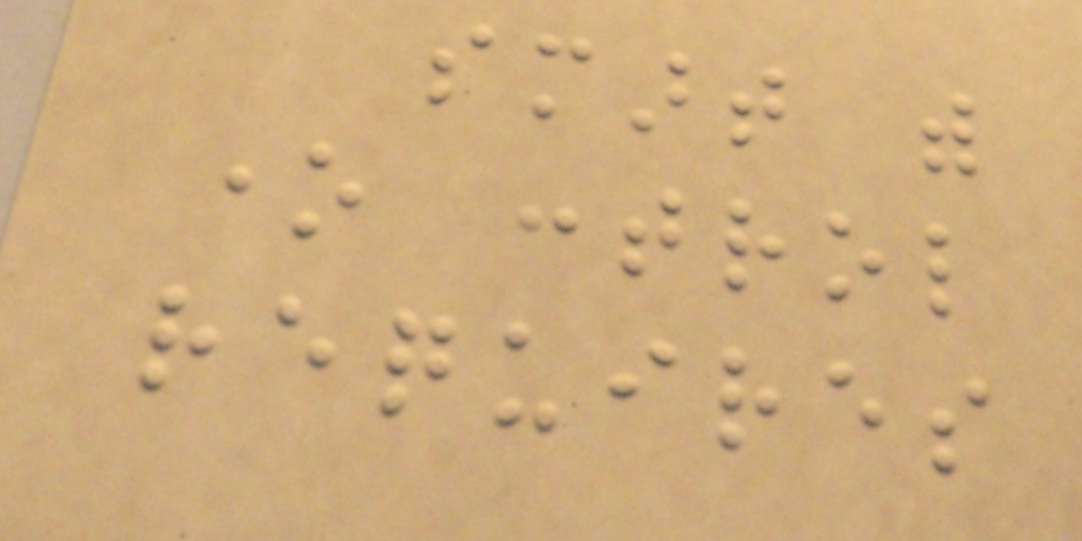smart with
one control
requires
